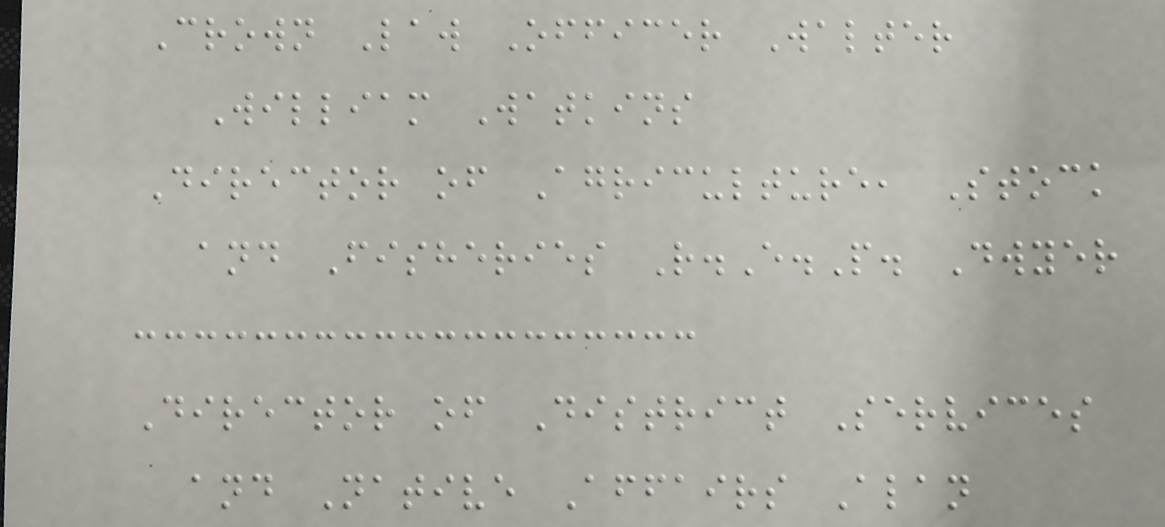Crown Law Officer Walter
William Watkins
Director of Agriculture, Stock
and Fisheries R.E.P. Dwyer
Director of District Services
and Native Affairs Alan
